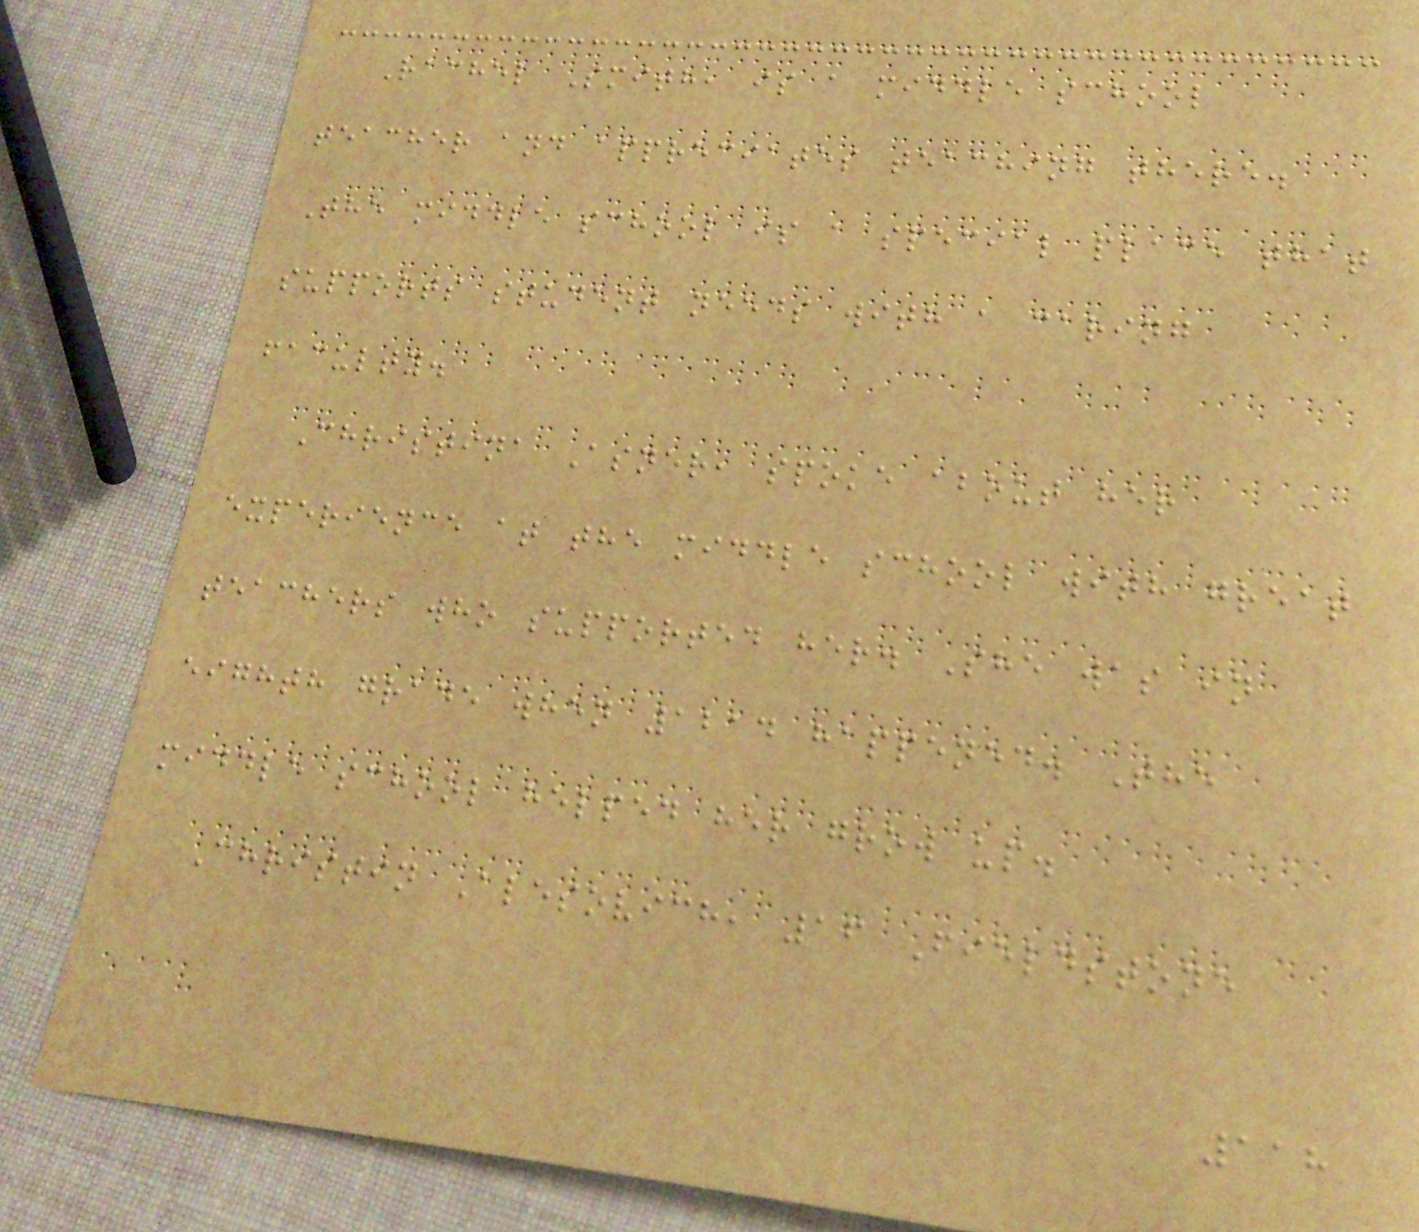Rachel Smith, is a middle school
teacher and appreciates teaching there.
The middle school is a special place that
supports student needs with a caring
faculty.
Christina Asner, spoke about her
experience at the middle school with great
teachers who supported her. She was in
eighth grade when 1214 happened. The
middle school helped her grow up.
Christin Alesovich, 16 Fieldstone
118
